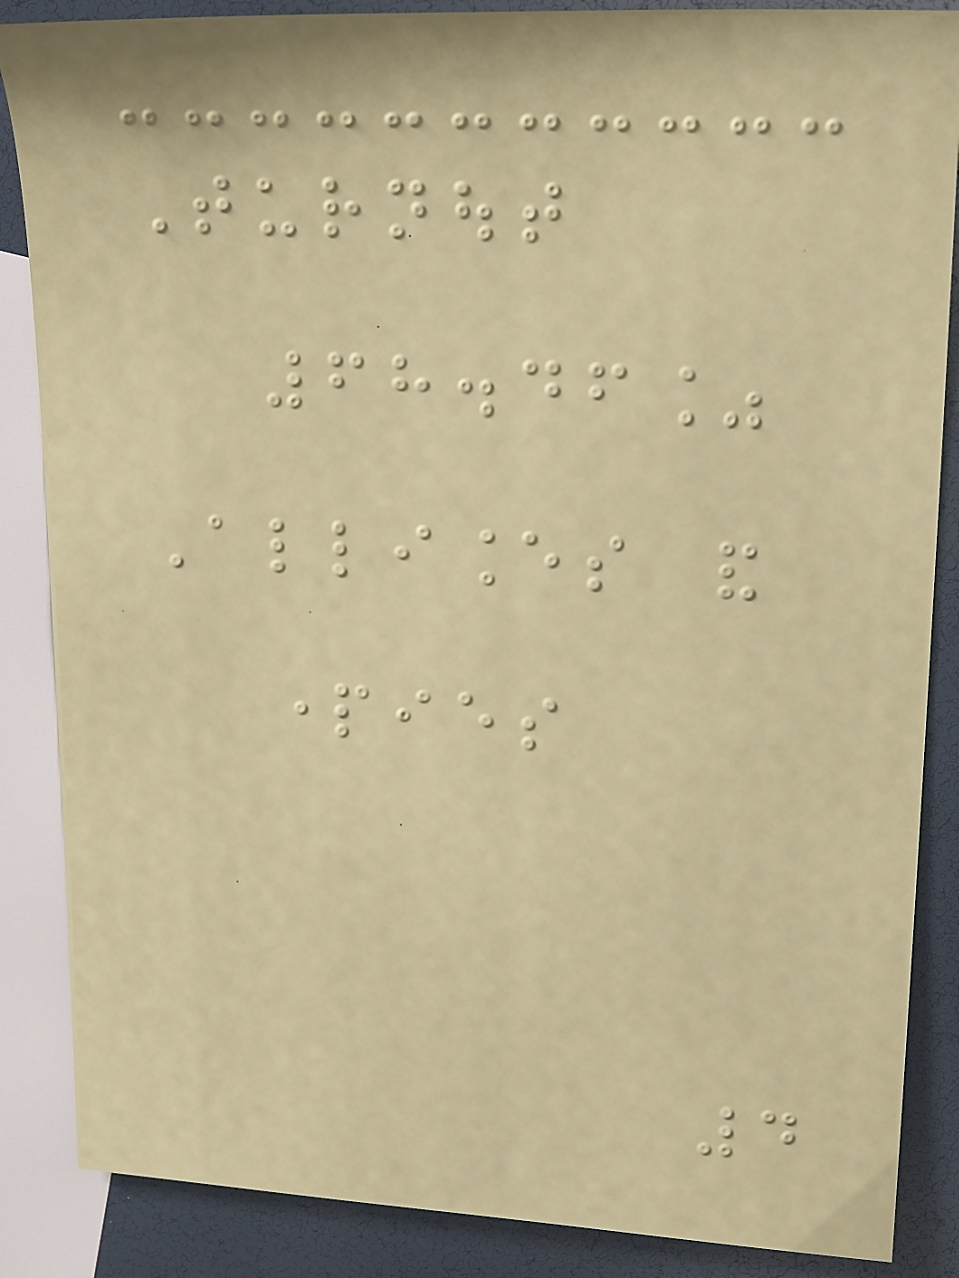Turnout
68.46%
Alliances and
parties
4
